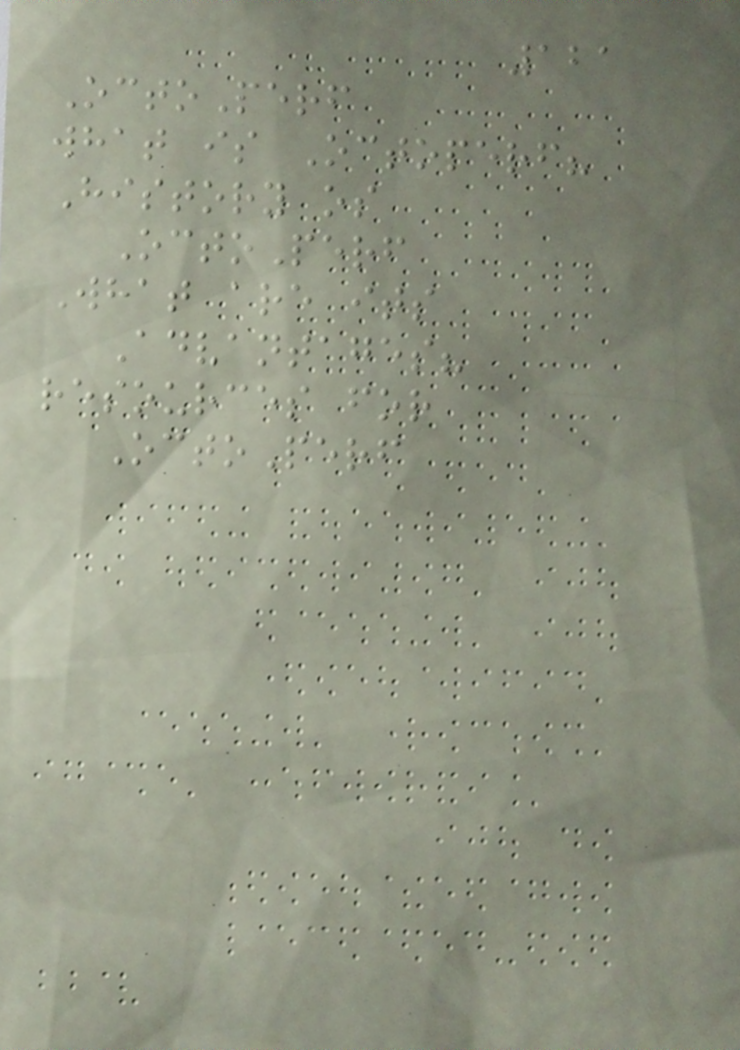121
OctoPerf
what is Octoperf?
History os
OctoPerf
What are its
Advantages?
resources for
OctoPerf
